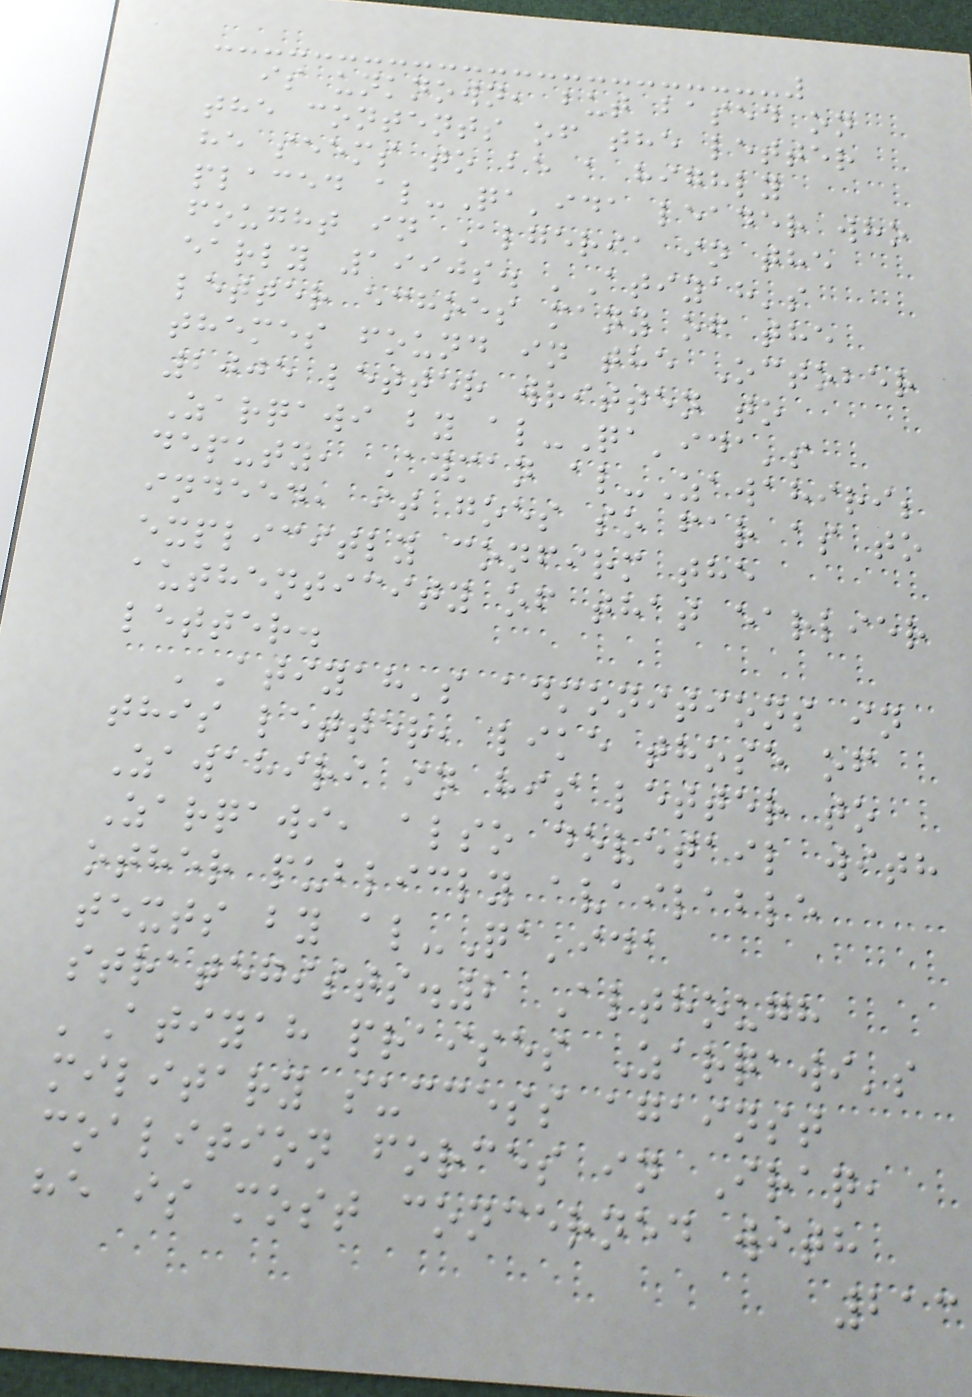is unknown, but based on
the contents of the letter
he seems to be a highly
placed al-Qa'ida leader who
fought in Algeria in the
early 1990s. 'Atiyah's
letter echoes many of the
themes found in the October
2005 letter written to
Zarqawi by al-Qa'ida's
deputy, Ayman al-Zawahiri;
indeed, it goes so far as to
explicitly confirm the
authenticity of that earlier
letter.
'Atiyah's admonitions in
this letter, like those of
Zawahiri in his letter to
Zarqawi, also dovetail with
other publicly available
texts by al-Qa'ida
strategists.2 Although
'Atiyah praises Zarqawi's
military success against
coalition forces in Iraq,
he is most concerned with
213
